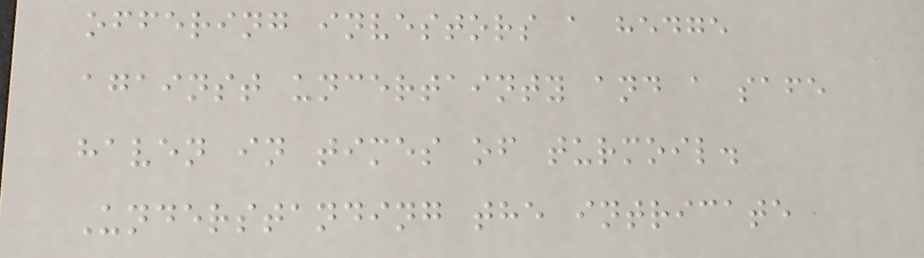offering investors a hedge
against uncertainty and a safe
haven in times of turmoil.
Understanding the intricate
